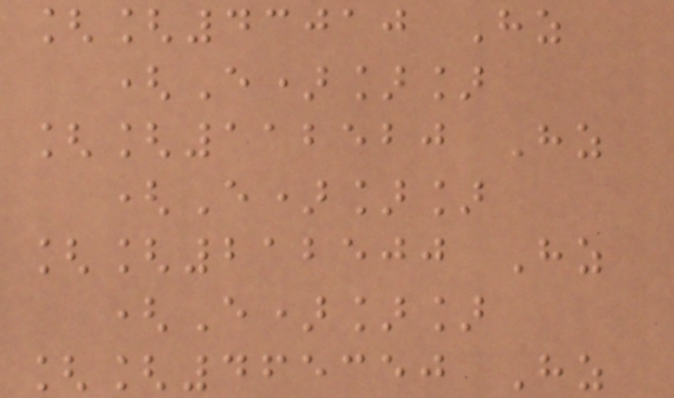[[43010 Hz
(E)]]
[[112520 Hz
(E)]]
[[212500 Hz
(E)]]
[[465350 Hz
